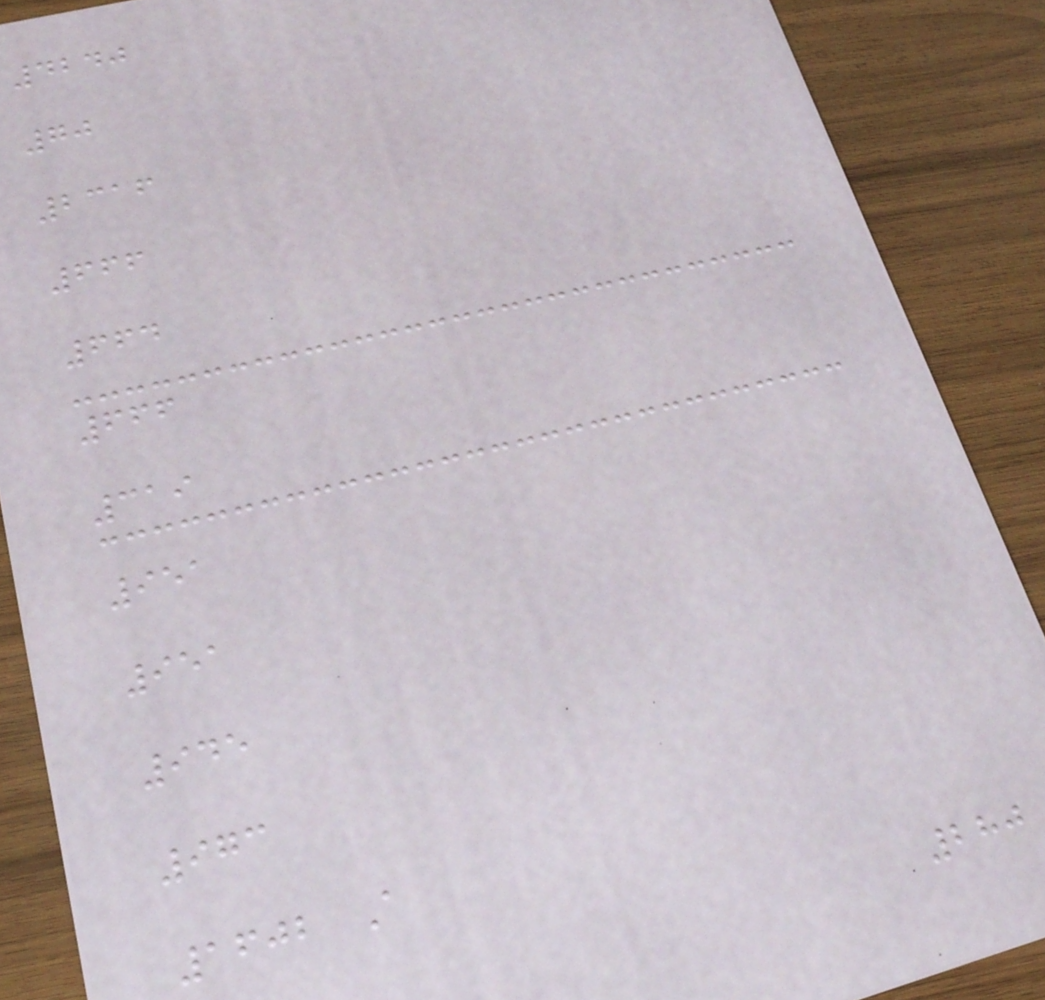4240
70
2316
666
664
666
319
951
951
945
973
1602 A
280
